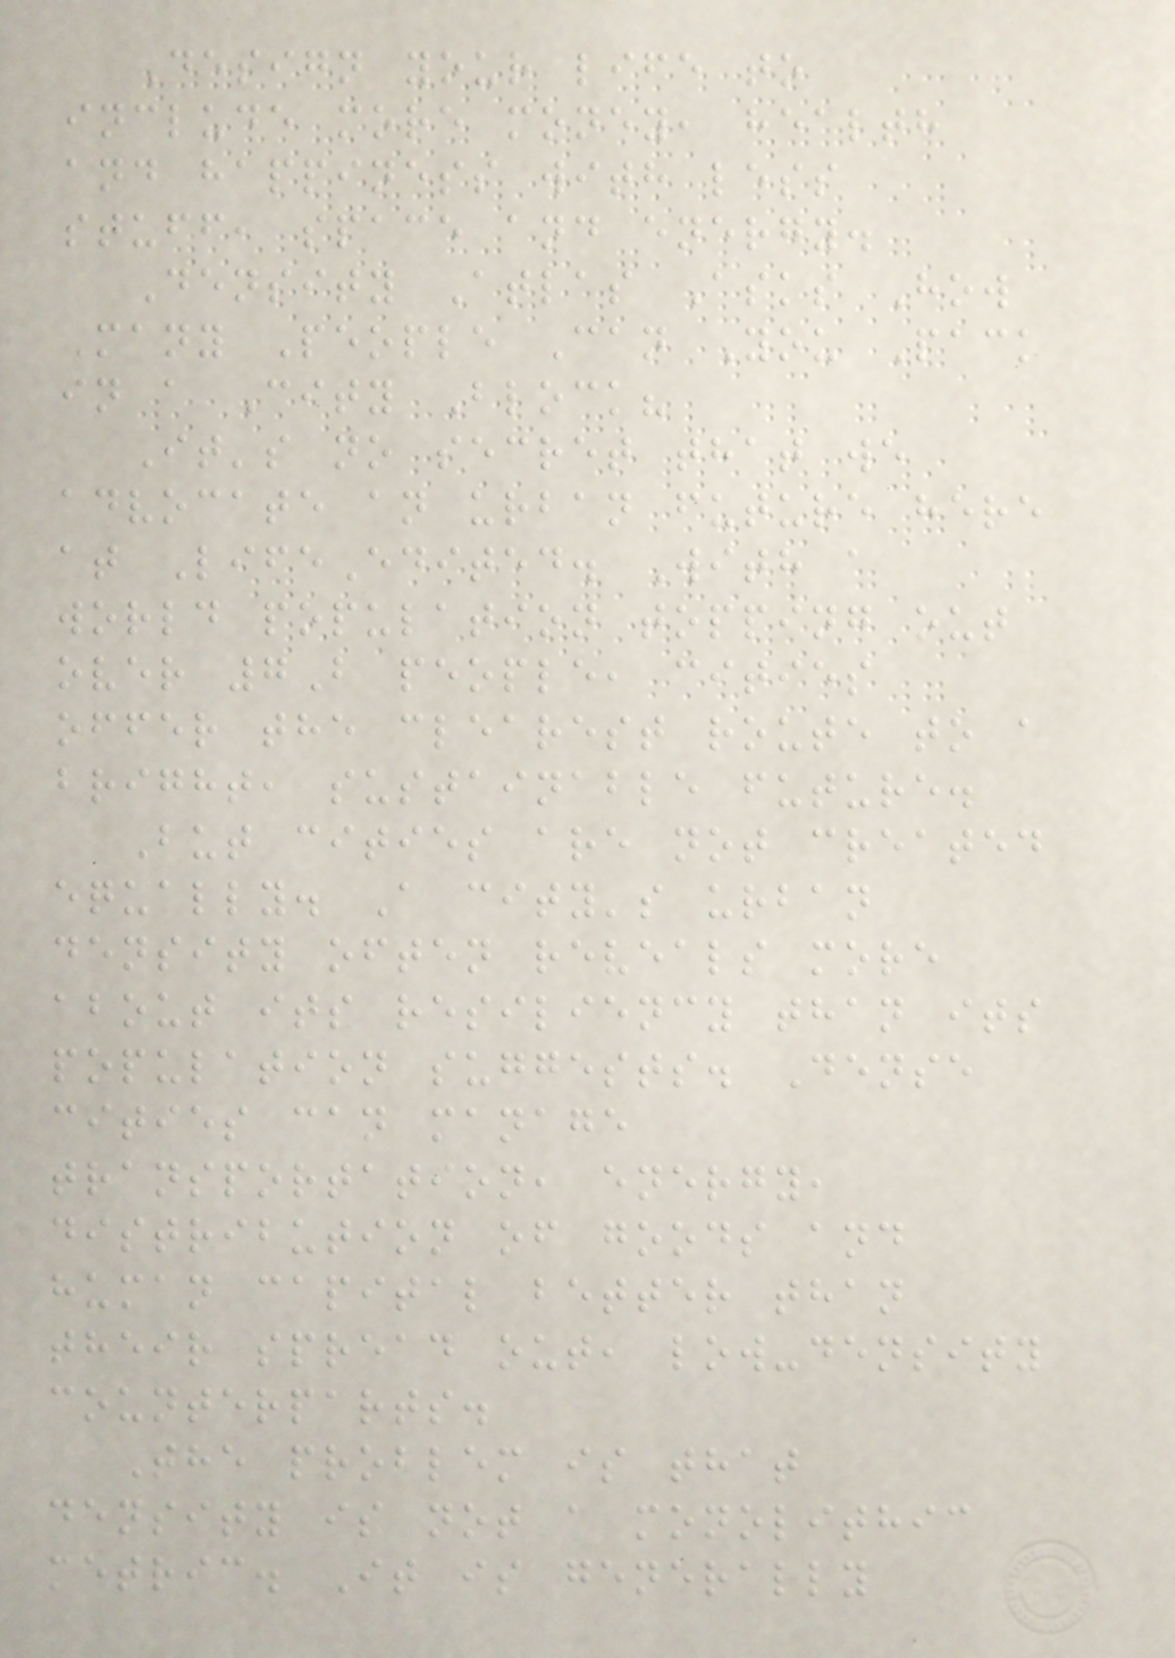Design your life to
include more money, health
and happiness with less
stuff, space and energy.
Density Atlas Asks How
Many People Can You Pack
in a City Block?
It's no secret that we
advocate an urban future here
at LifeEdited. With a
world population topping out
over 7B people, cities
offer the clearest route to a
bright, sustainable future.
But cities are not created
equally. A city's urban
density often reveals more
about its resiliency than its
population suggests. Dense
cities can manage
transportation, energy,
distribution of goods and
human capital better than
their spread out, low-density
counterparts.
The problem is that
density is not a monolithic
metric. It is generally
